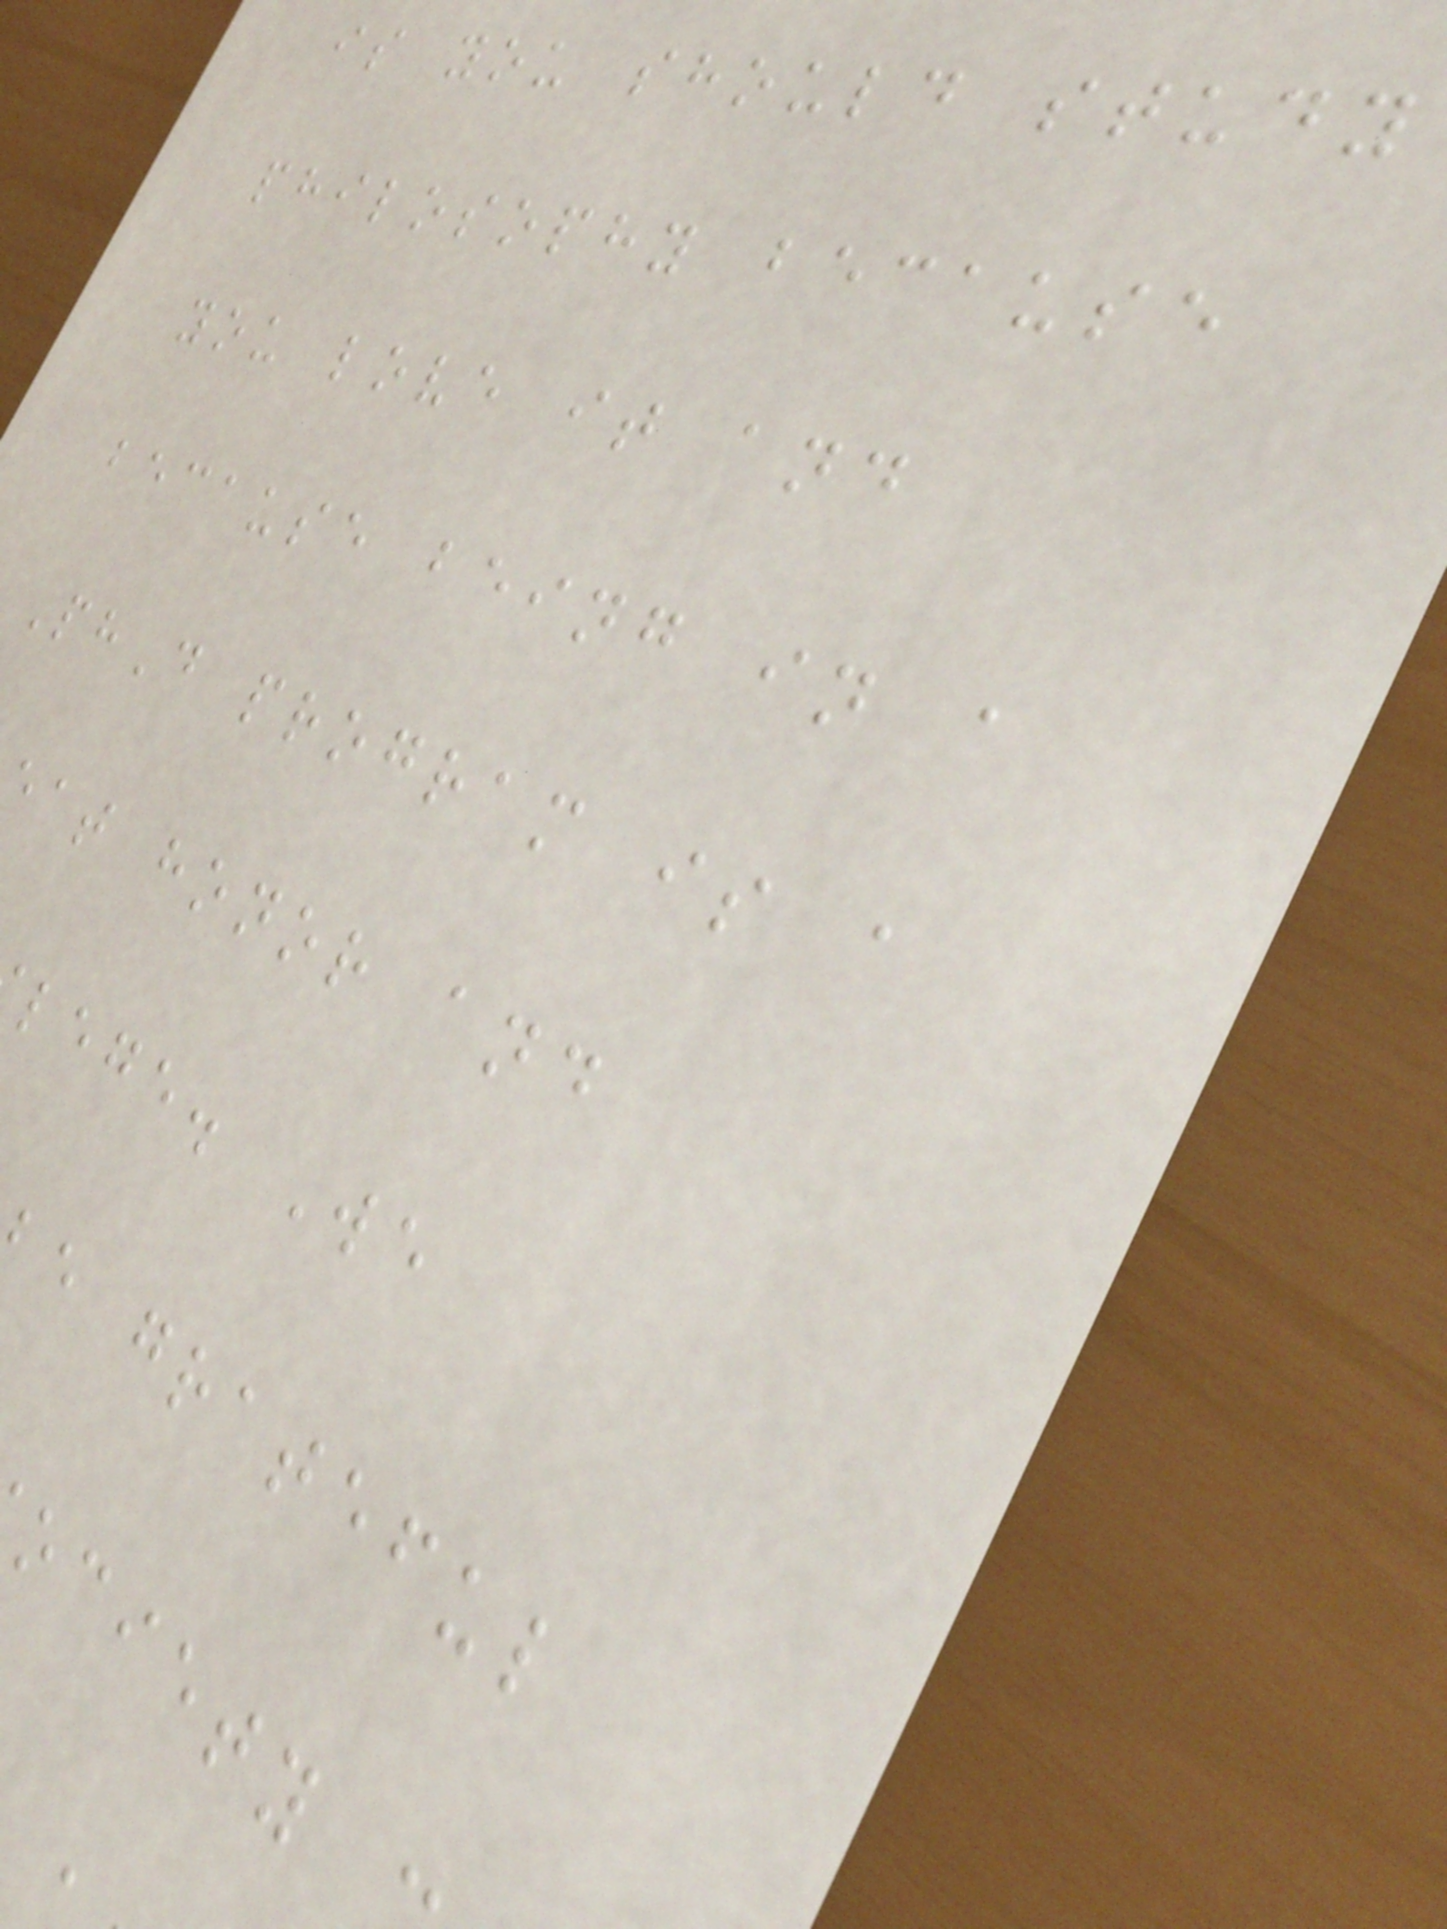is you should study
philosophy because
you love it and
because being in a
PhD program is a
eat honor and
lege. We
e grateful
ociety
